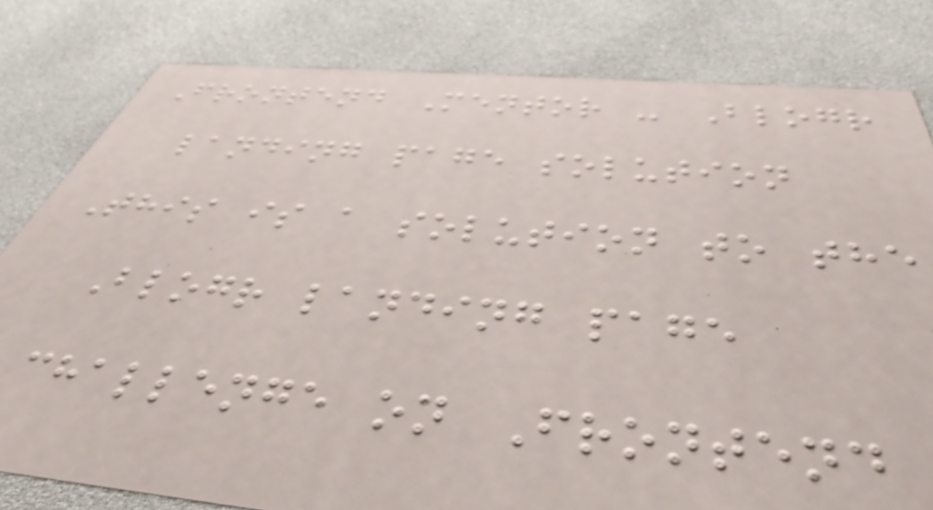Frontend Mentor - Blogr
landing page solution
This is a solution to the
Blogr landing page
challenge on Frontend
